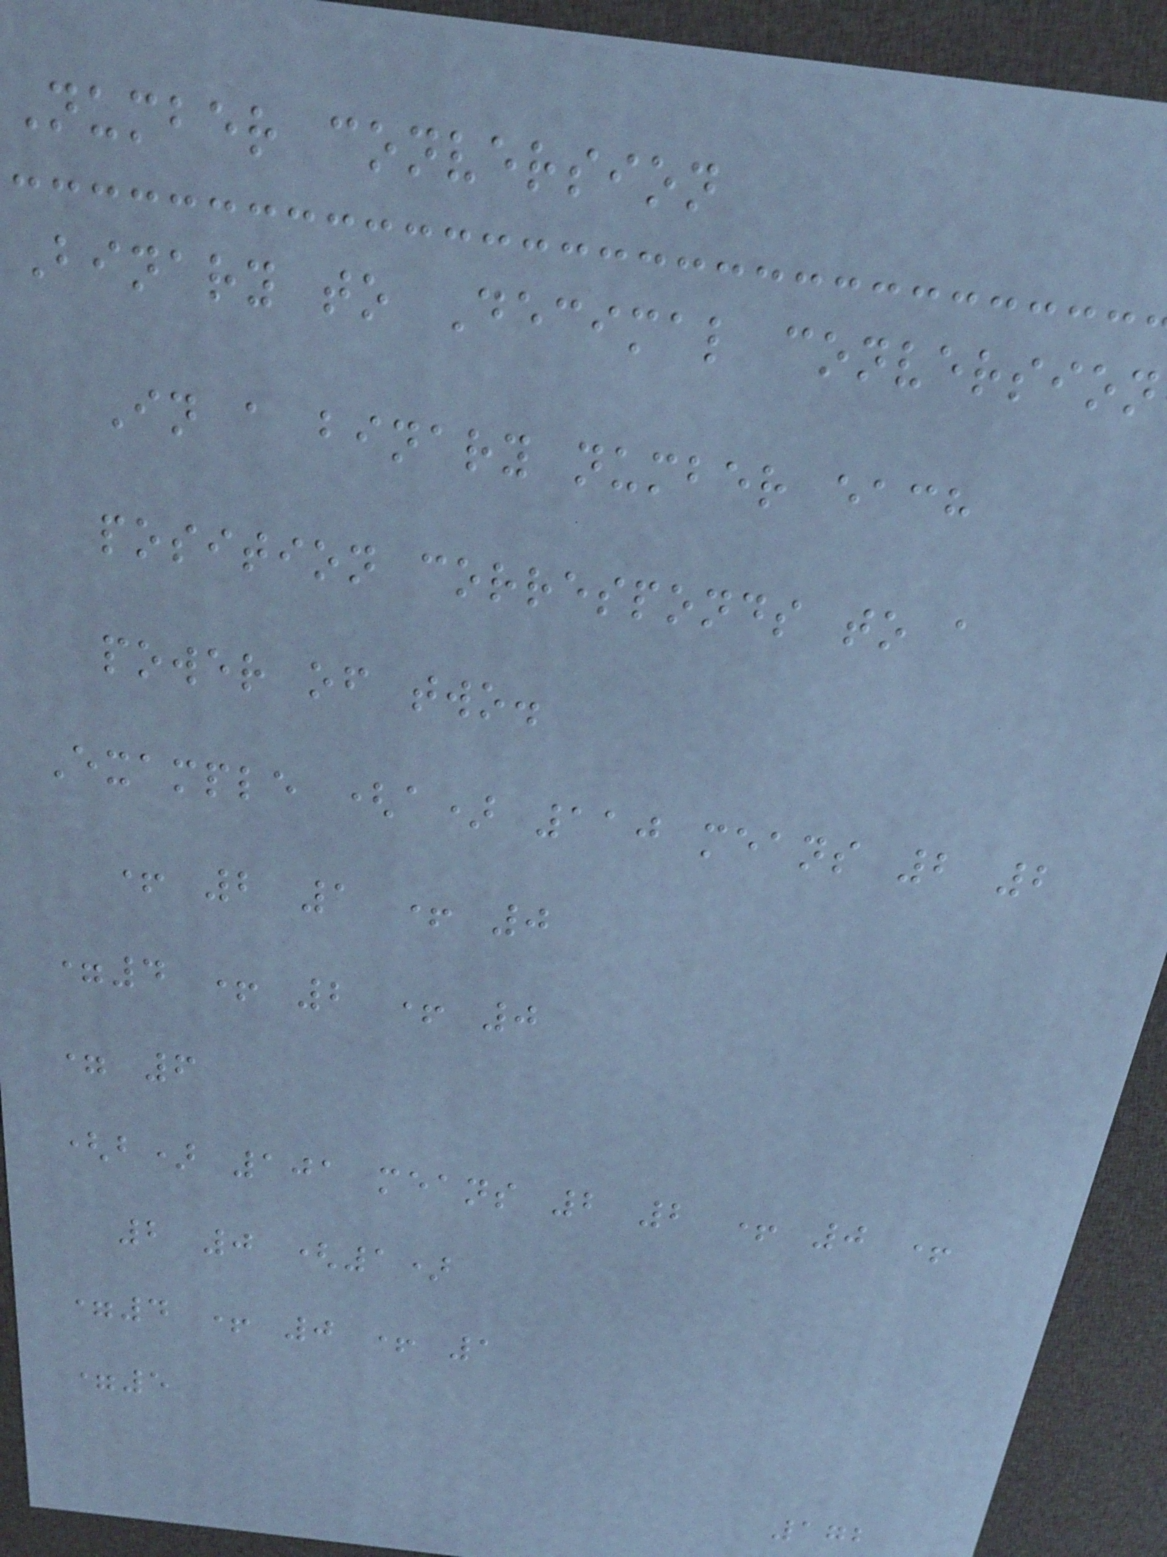Number conversion
Binary to Decimal conversion
In a binary number each
position corresponds to a
power of two.
Example (a) 110 means 2 2
+ 2 1 + 0
=4 + 2 + 0
= 6
(b) 101 means 2 2 + 0 +
2 0 (1)
=4 + 0 + 1
=5
172
